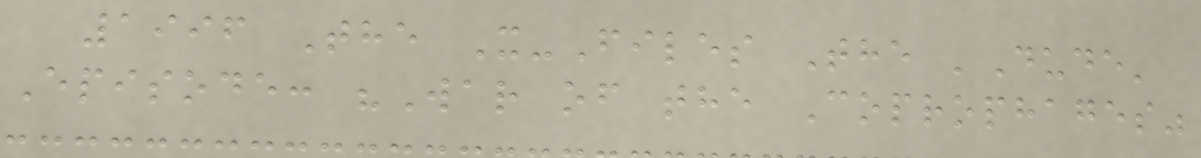1996 The X-Files The 'Dude'
Episode: "War of the Coprophages"
